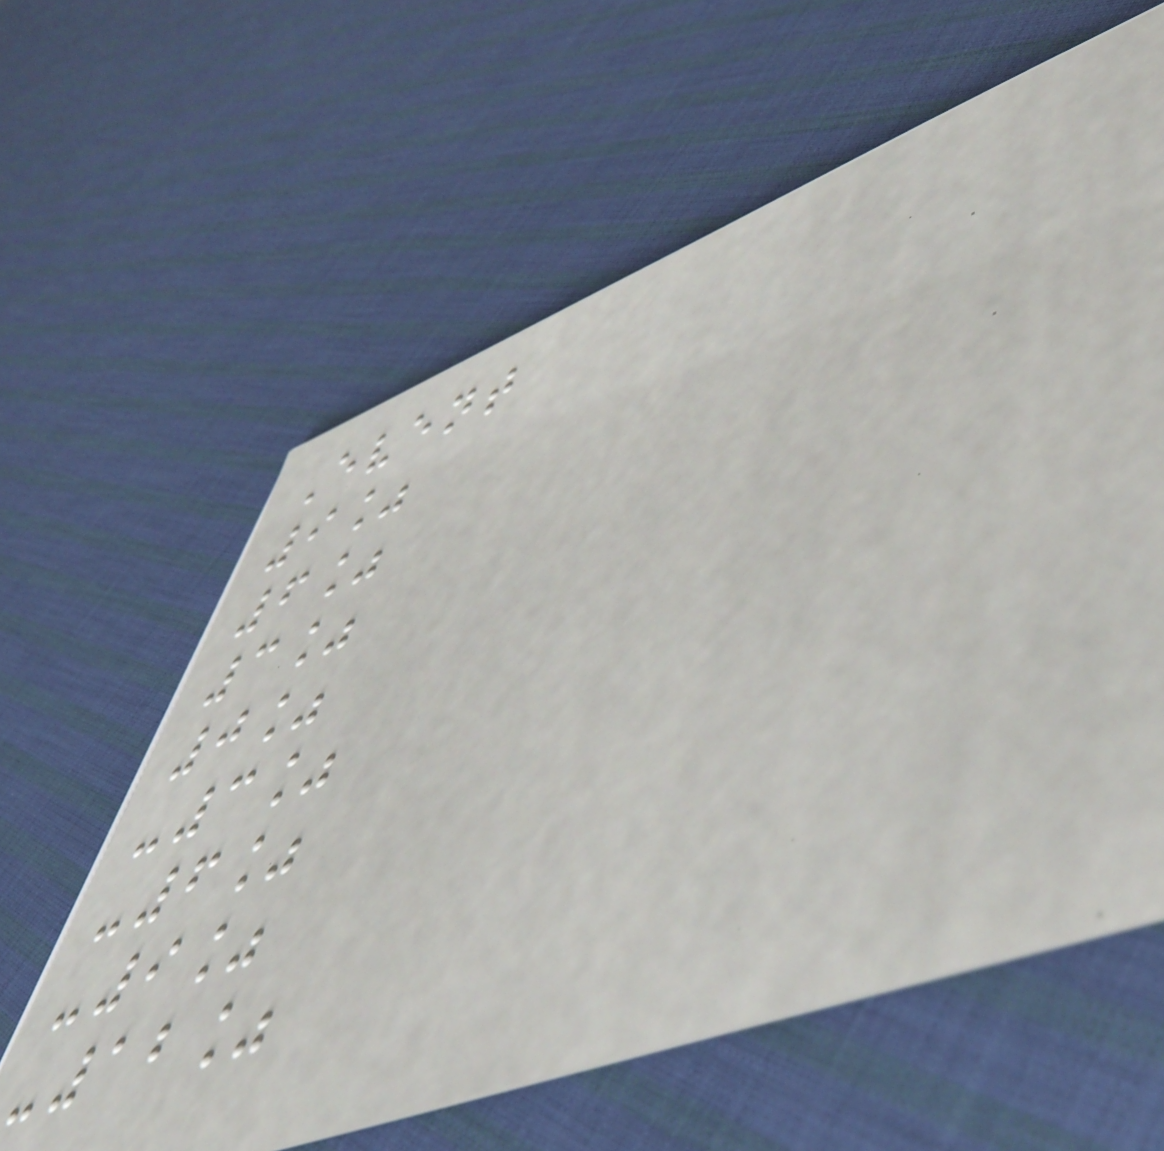Event
9%
6%
3%
0%
-3%
-6%
-9%
-12%
